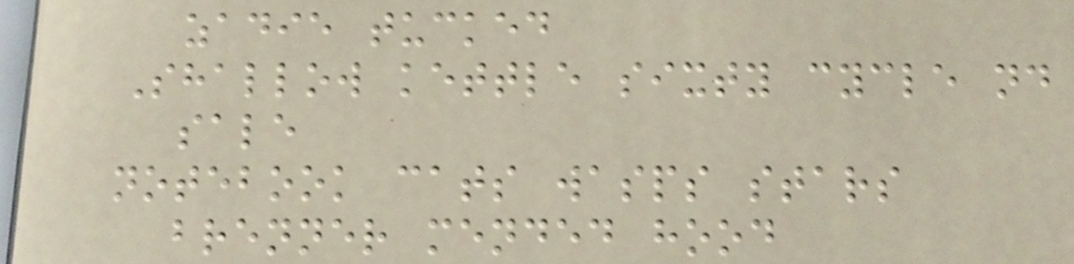zadie tucked
Shallow kettle sixty cycle nd
sale
notebook cats wasps stars
brenner mended hood
